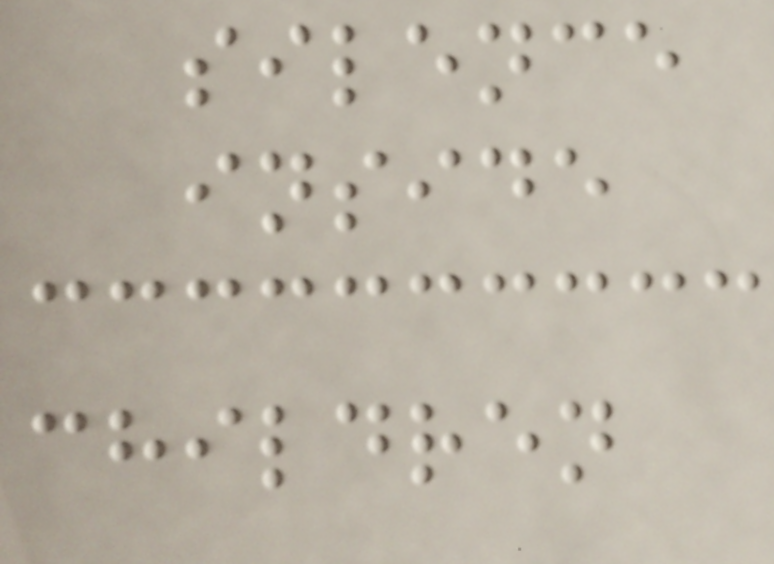silence
inside
children
